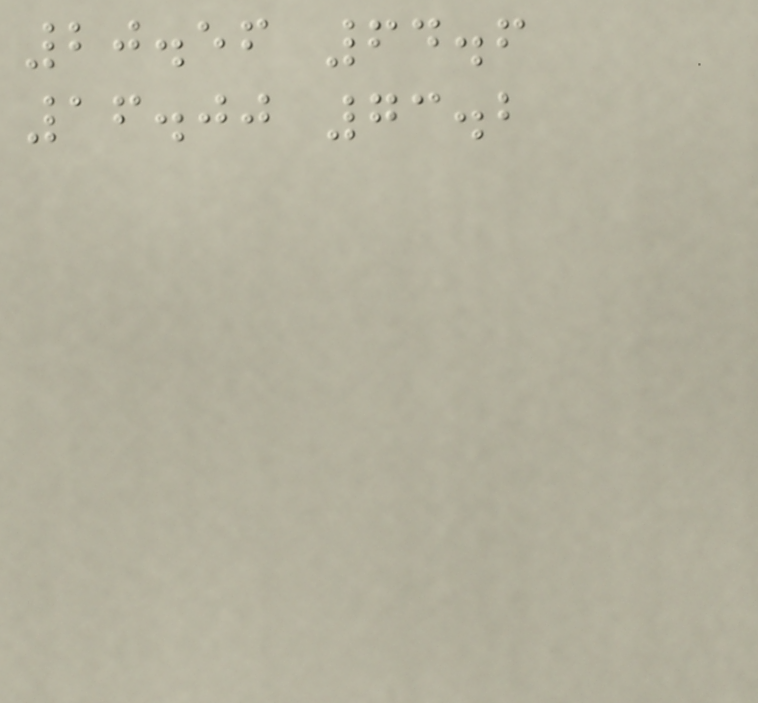20.56 64.6
16.00 73.2
